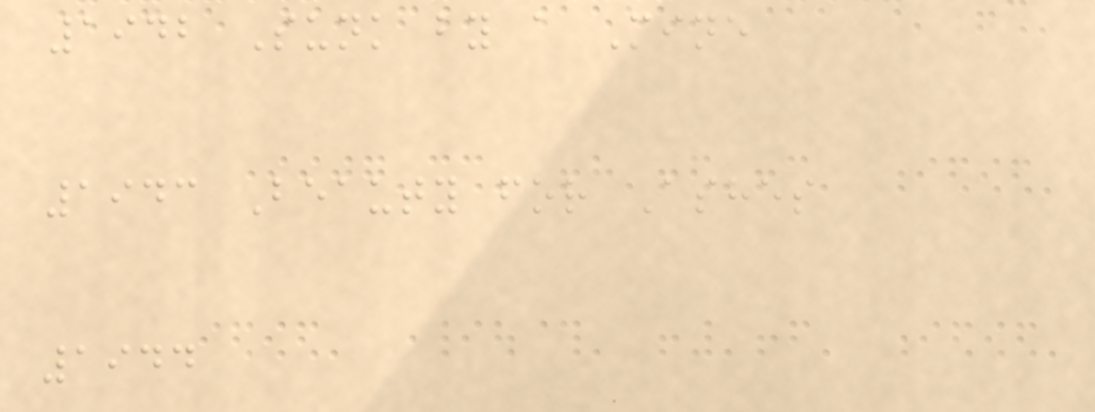1942 Sunk by a Mine
1943 Beauty for Ashes
1944
